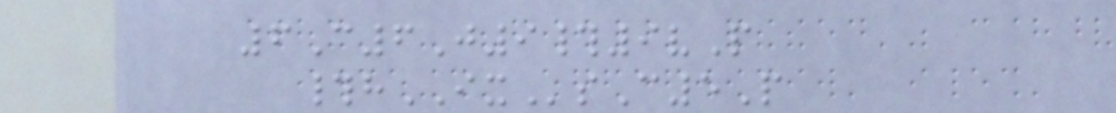6C6J9#9vP
#hIXsC5P
